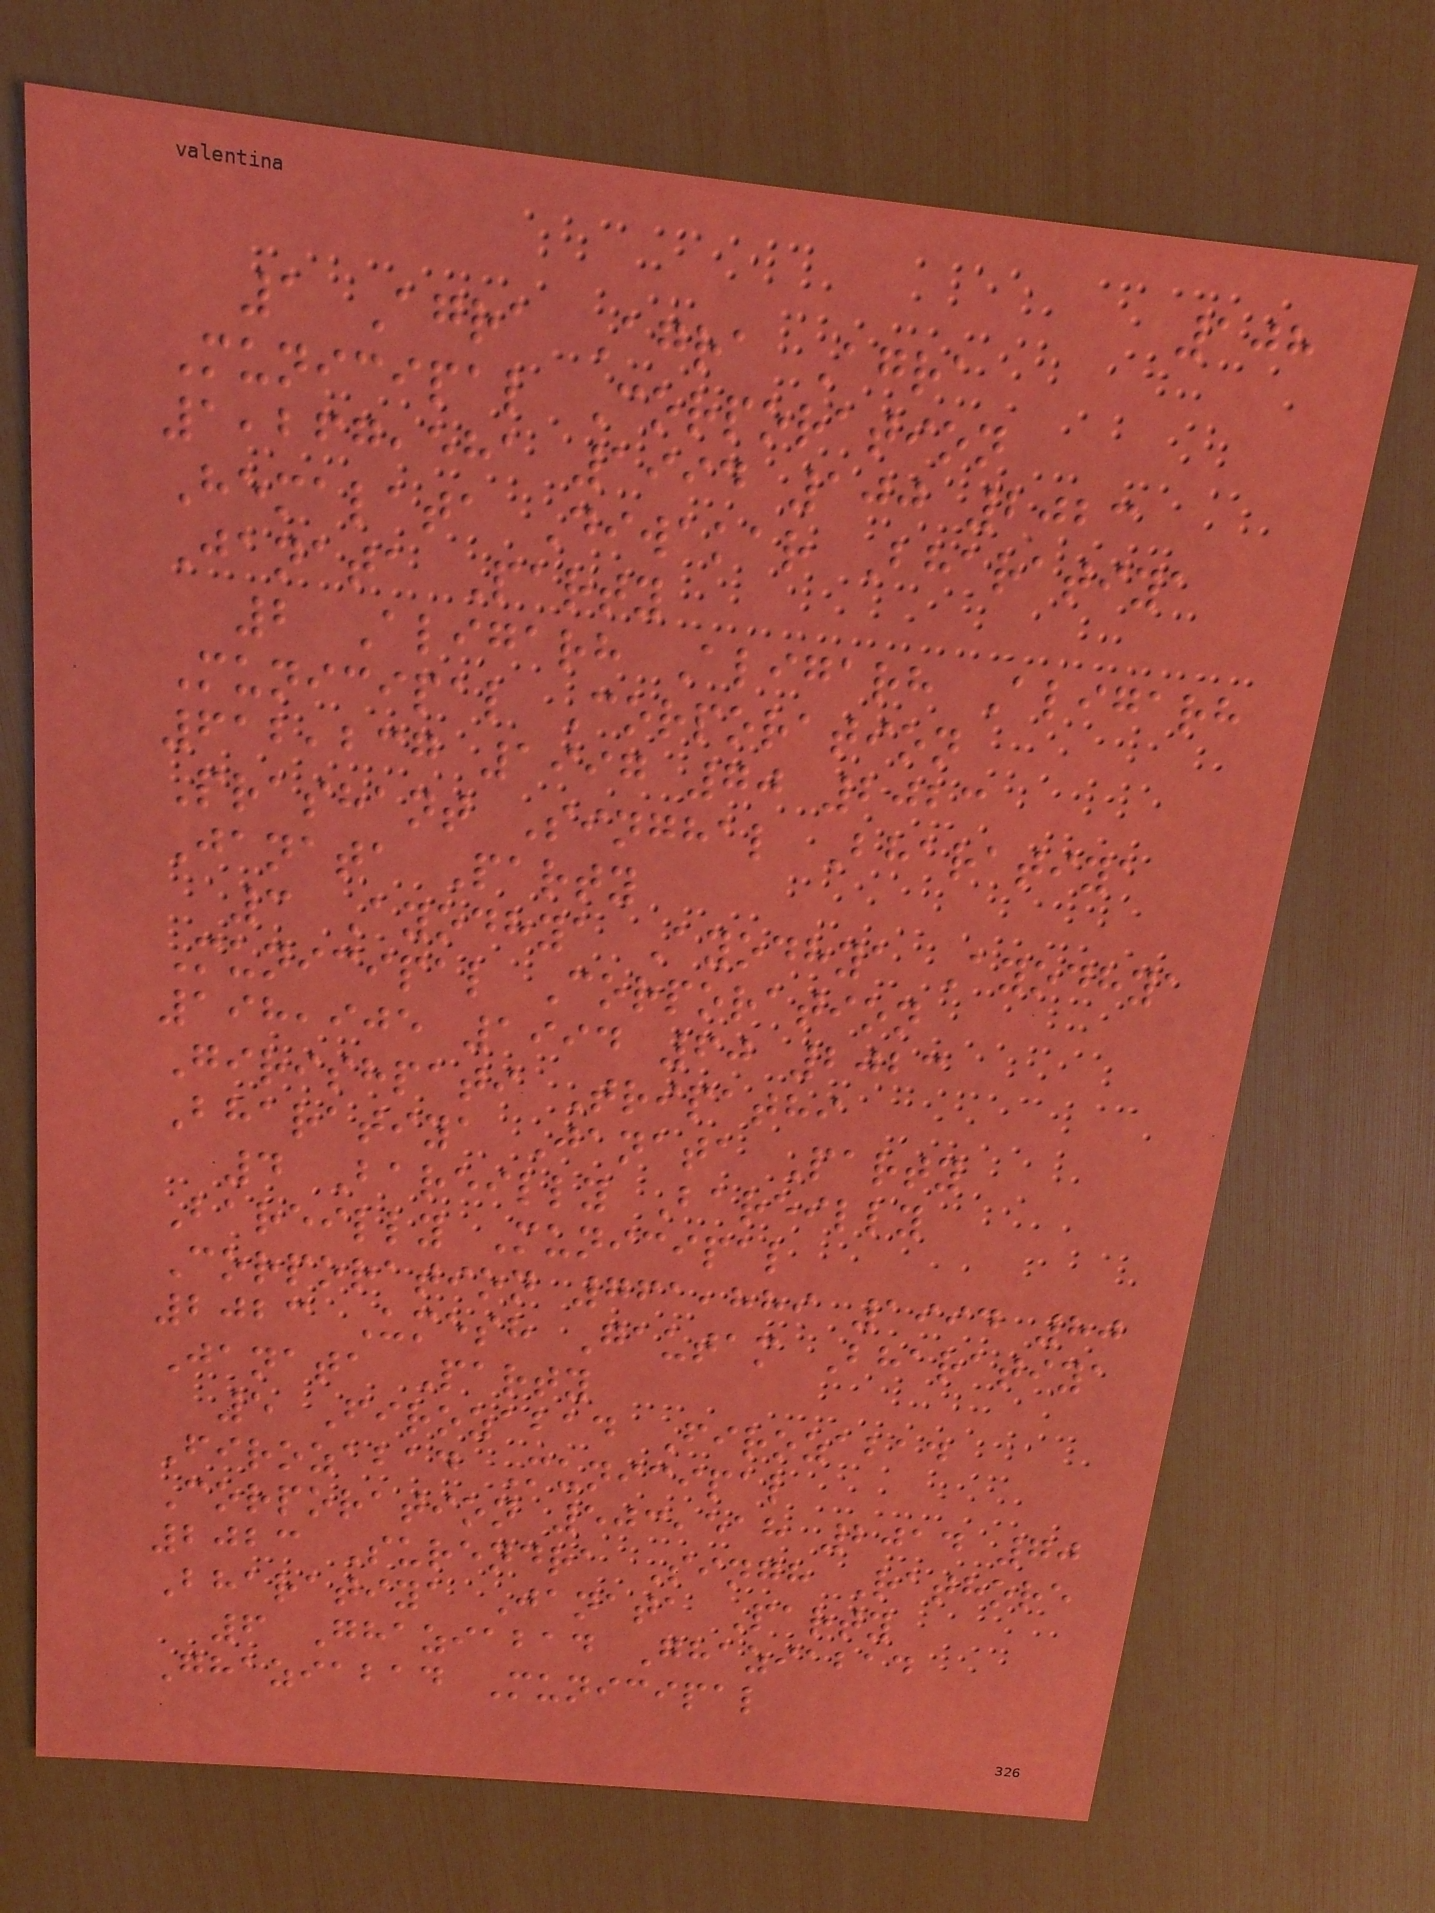108
1 Agra Agra Agra
Municipal Corporation
1,267,581 1994 100 2023
Hemalata Diwakar Bharatiya
Janata Party
2 Aligarh Aligarh Aligarh
Municipal Corporation
612,237 1997 70 2023
Prashant Singhal Bharatiya
Janata Party
3 Ayodhya Ayodhya Ayodhya
Municipal Corporation
198,905 1994 60 2023
Girishpati Tripathi
Bharatiya Janata Party
4 Bareilly Bareilly
Bareilly Municipal
Corporation 761,889 1994 80
2023 Umesh Gautam Bharatiya
Janata Party
5 Firozabad Firozabad
Firozabad Municipal
Corporation 503,518 2014 70
2023 Surendra Singh Rathore
Bharatiya Janata Party
6 Ghaziabad Ghaziabad
Ghaziabad Municipal
